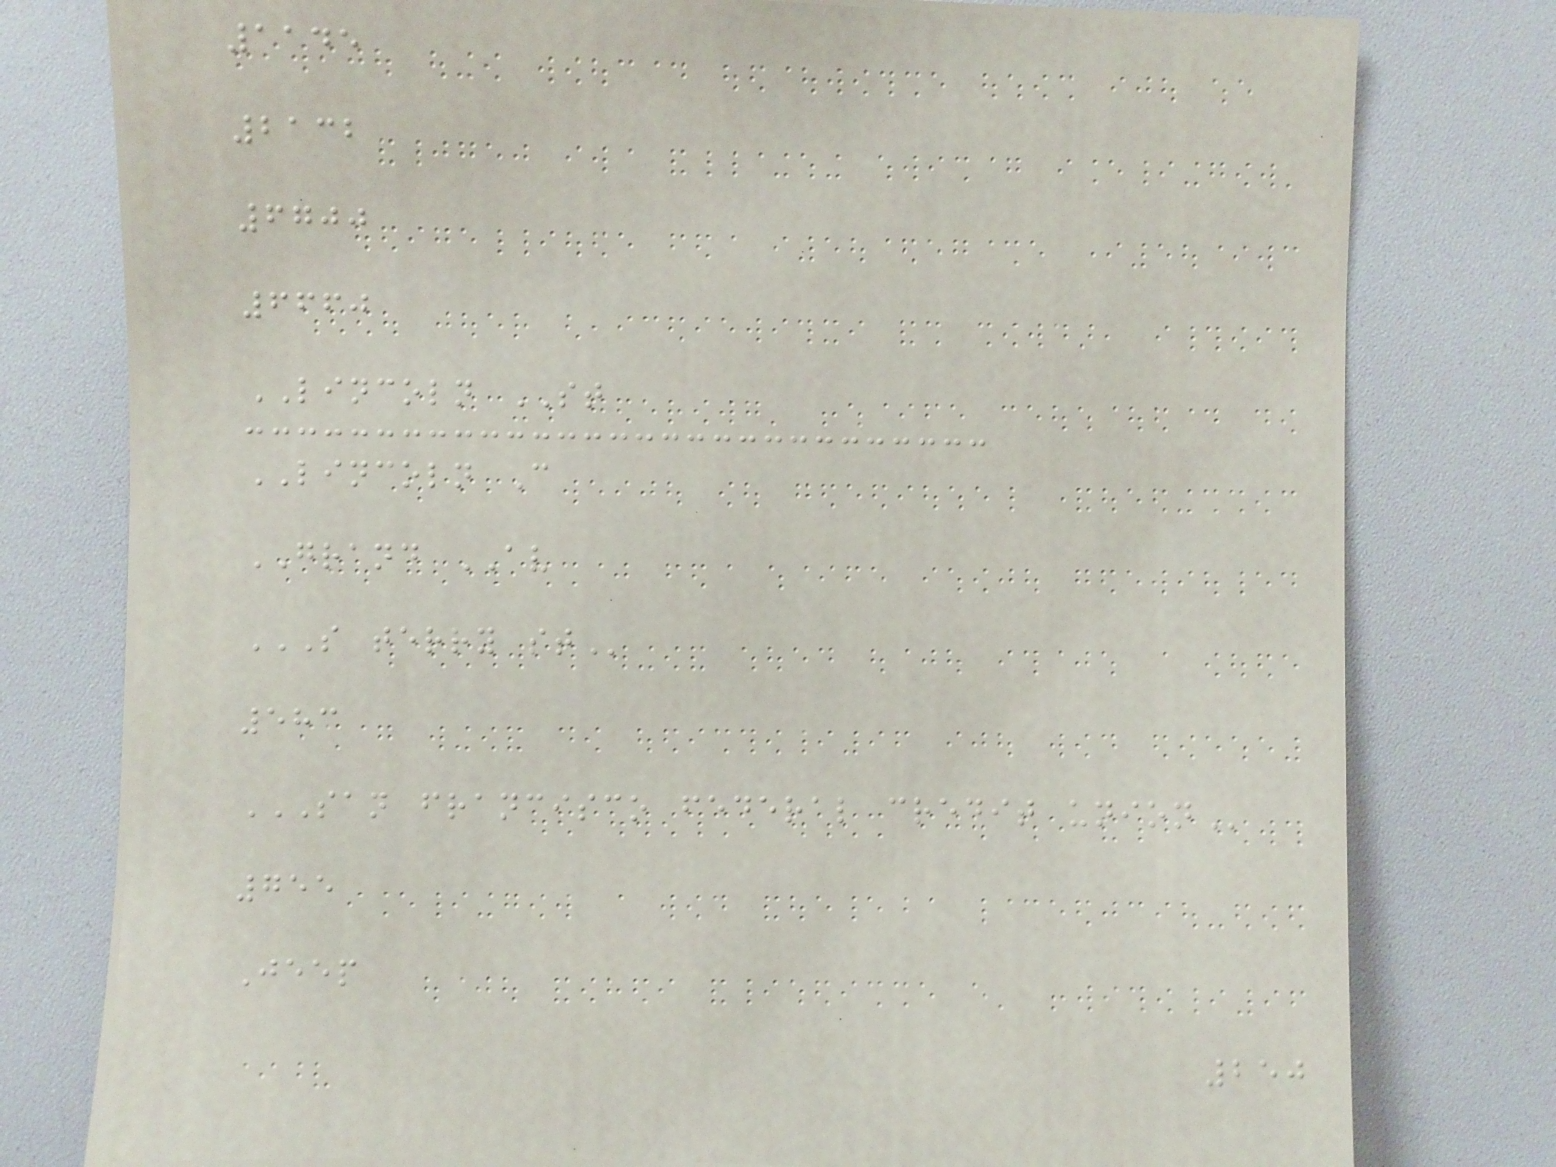1145
2132
6700
6660
LINCOLN ST
LINCOLN C
GRAND AV
S TERRY ST
583
SAN FRANCISCO FEDERAL CREDIT UNION
755
Jeep
250
